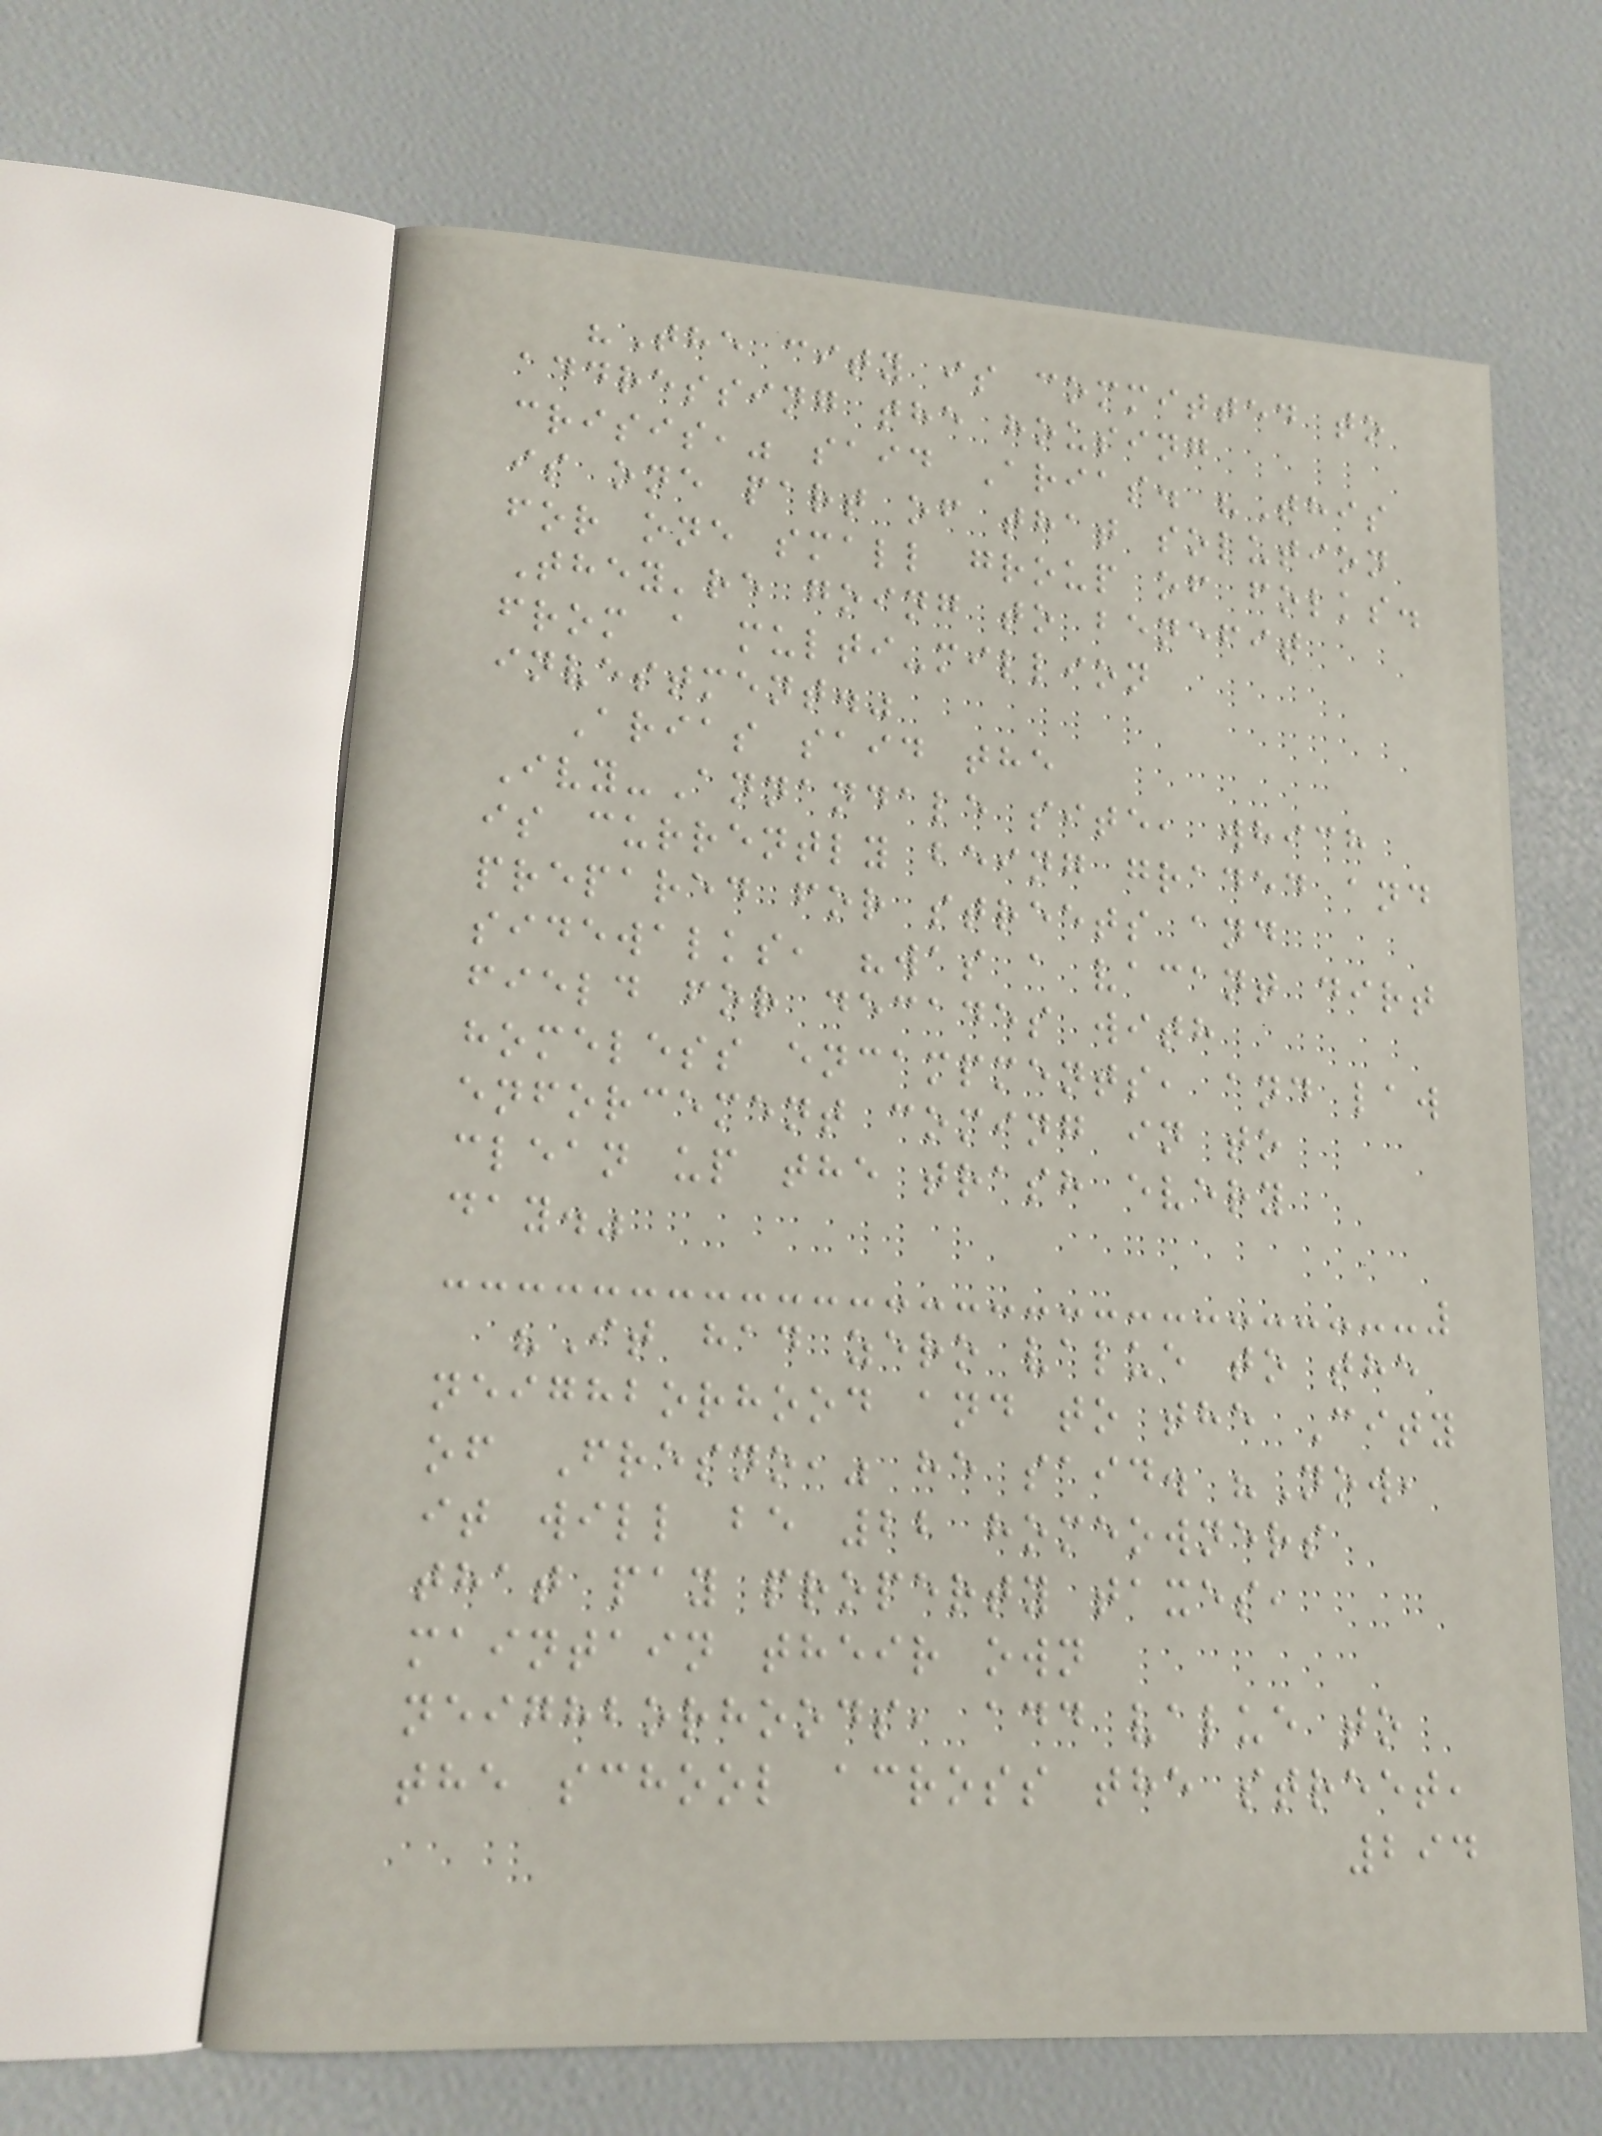"The city is committed to
addressing the housing
crisis," said Arias. "This
is one part of that solution
for one small group of folks.
They're going to benefit
from a multi-million
investment."
Arias said the
Ivy-Annandale site, which
is currently being graded and
prepared for streets and
sidewalks, "was a vacant dirt
field for decades with
homeless encampments, and law
enforcement coming in to
clean up the trash every
day."
"It had zero value to the
neighborhood and to the City
of Fresno," he said. "Now,
it will be 22 homeowners
that pay property taxes,
maintain their own
neighborhoods, add value to
the school across the street,
294
